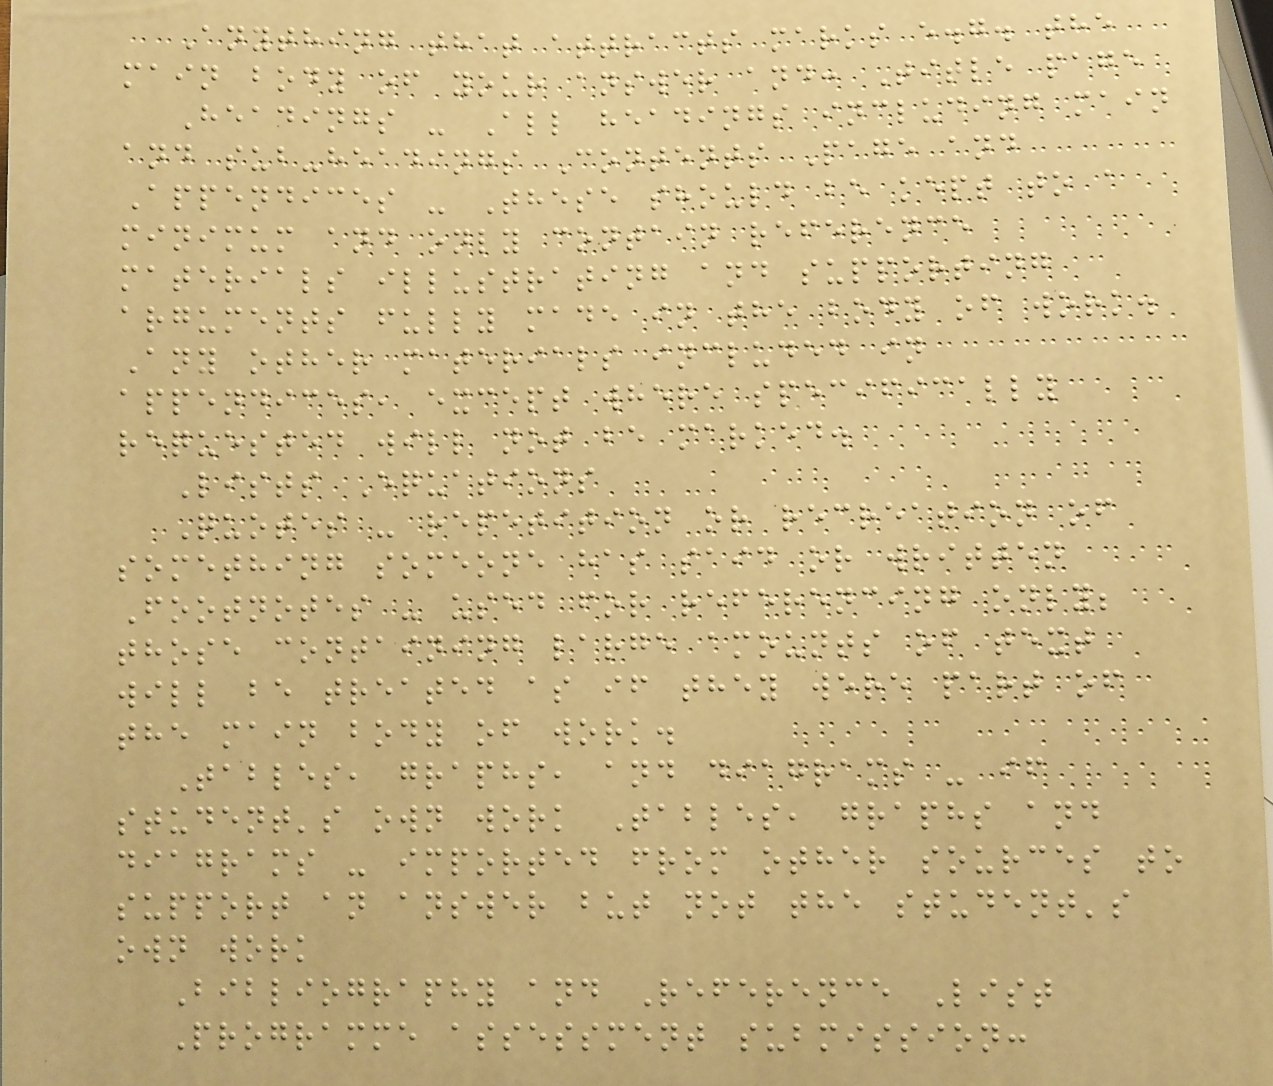Anything that attracts marks e.g. the
main body of your answer and: Title page
Headings - All headings including main
and sub-headings Contents Page and
Appendices - These should be kept to a
minimum and only contain reference
materials illustrating and supporting
arguments fully made in the body of work.
Any other materials included in
appendices, except where specifically
requested will not be marked.
Lists Equations
Quotes - repetition or recreation of
something someone has said or written
Footnotes - used for referencing only;
those containing large amounts of text
will be treated as if they were part of
the main body of work.
Tables, graphs, and diagrams - if
student's own work Tables, graphs and
diagrams - imported from other sources to
support an answer but not the student's
own work
Bibliography and Reference List
Programme assessment submission:
